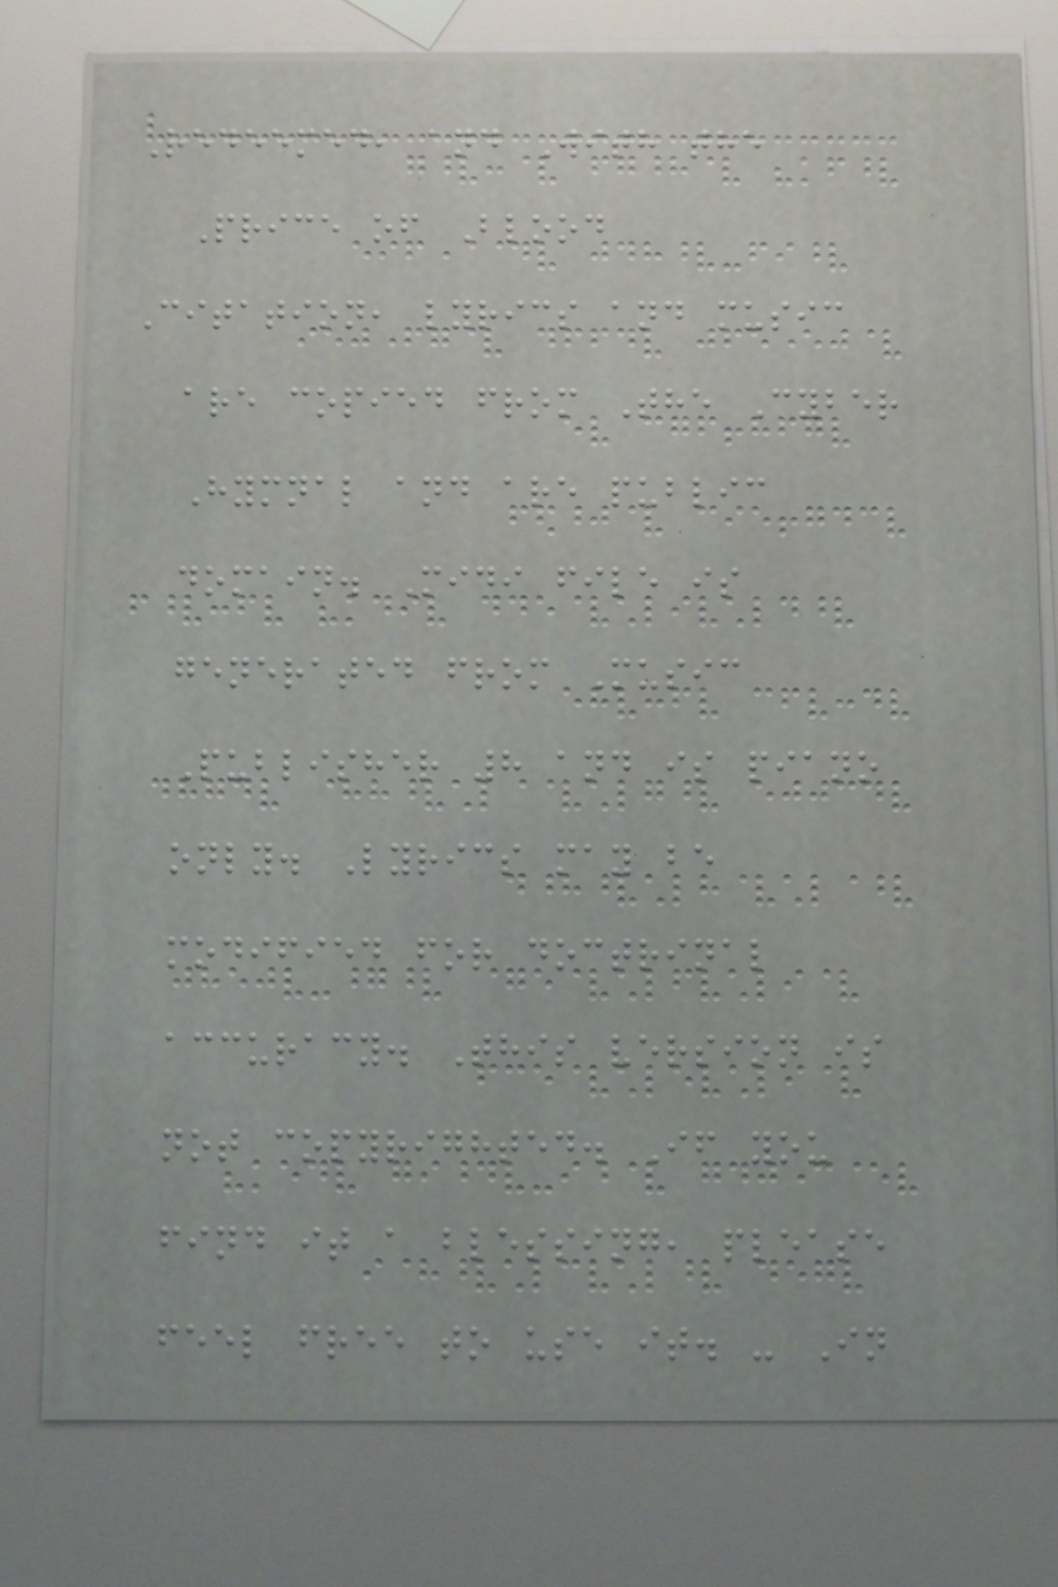Redeemed, and With the
Price of Blood
Citation, lyrics and music
are copied from The Cyber
Hymnal and are public
domain. Midi file is
generated from Music
Publisher 8 and is piano
only. Lyrics may be
modified for doctrinal
accuracy. This version is
not copyrighted. If you
find it a blessing, please
feel free to use it. - In
